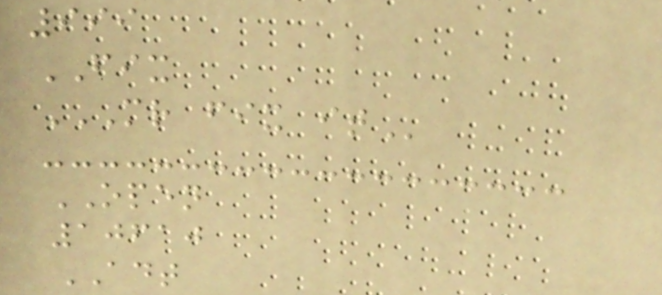999
FIX
MR FIX IT
OPEN
10610
ADT
